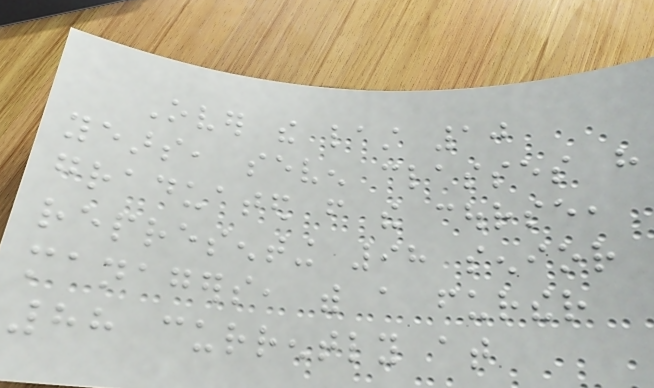Over the last 10
years, seven classes have
graduated from the course,
representing 98 senior
managers, with a further
88 currently at
